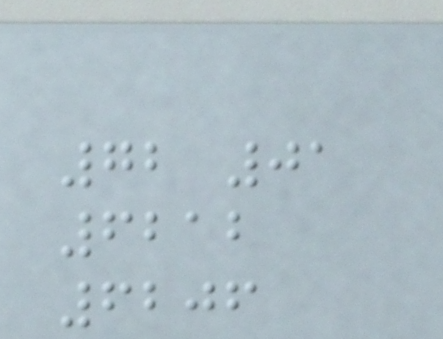72 01
6212
6206
